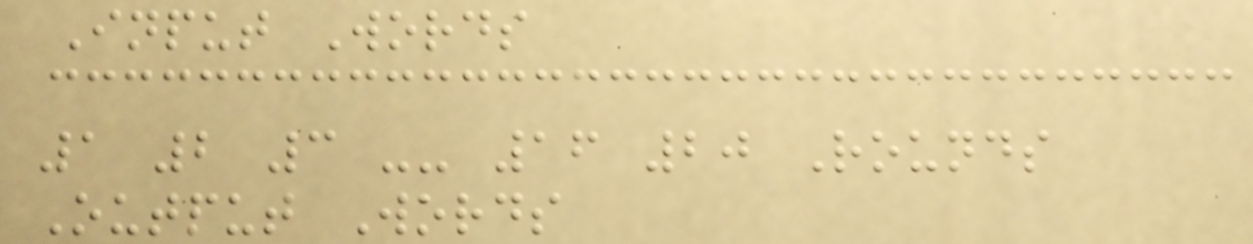Input Words
1 2 3 -- 16 20 Rounds
Output Words
